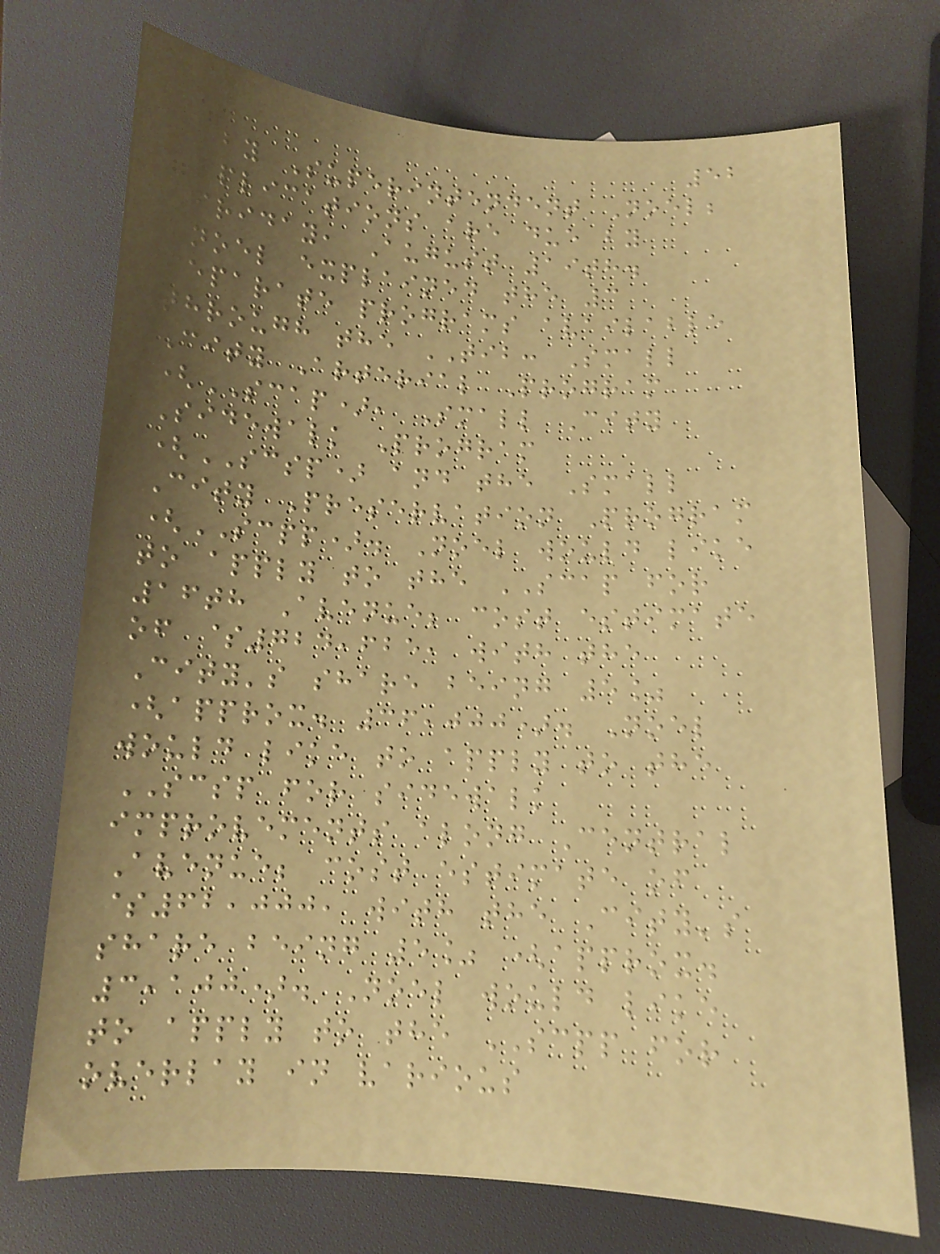52
by Superintendent Noel;
applications are due by
Friday, August 19th.
Noel explained the 3
separate programs available
through the TIB: Small
City Arterial Program
(SCAP), Small City
Sidewalk Program
(SCSP) and the Small
City Preservation Program
(SCPP). Noel would like
to apply to the SCAP for
16th Avenue; cost estimate
of $724,625, with the
City's share being 5%
(approx. 36,000). Noel
would like to apply to the
SCSP for sidewalk
improvements along Central
Avenue; cost estimate of
$62,000, with the City's
share being 5% (approx.
3,100). Noel would like
to apply to the SCPP for
overlay in various
